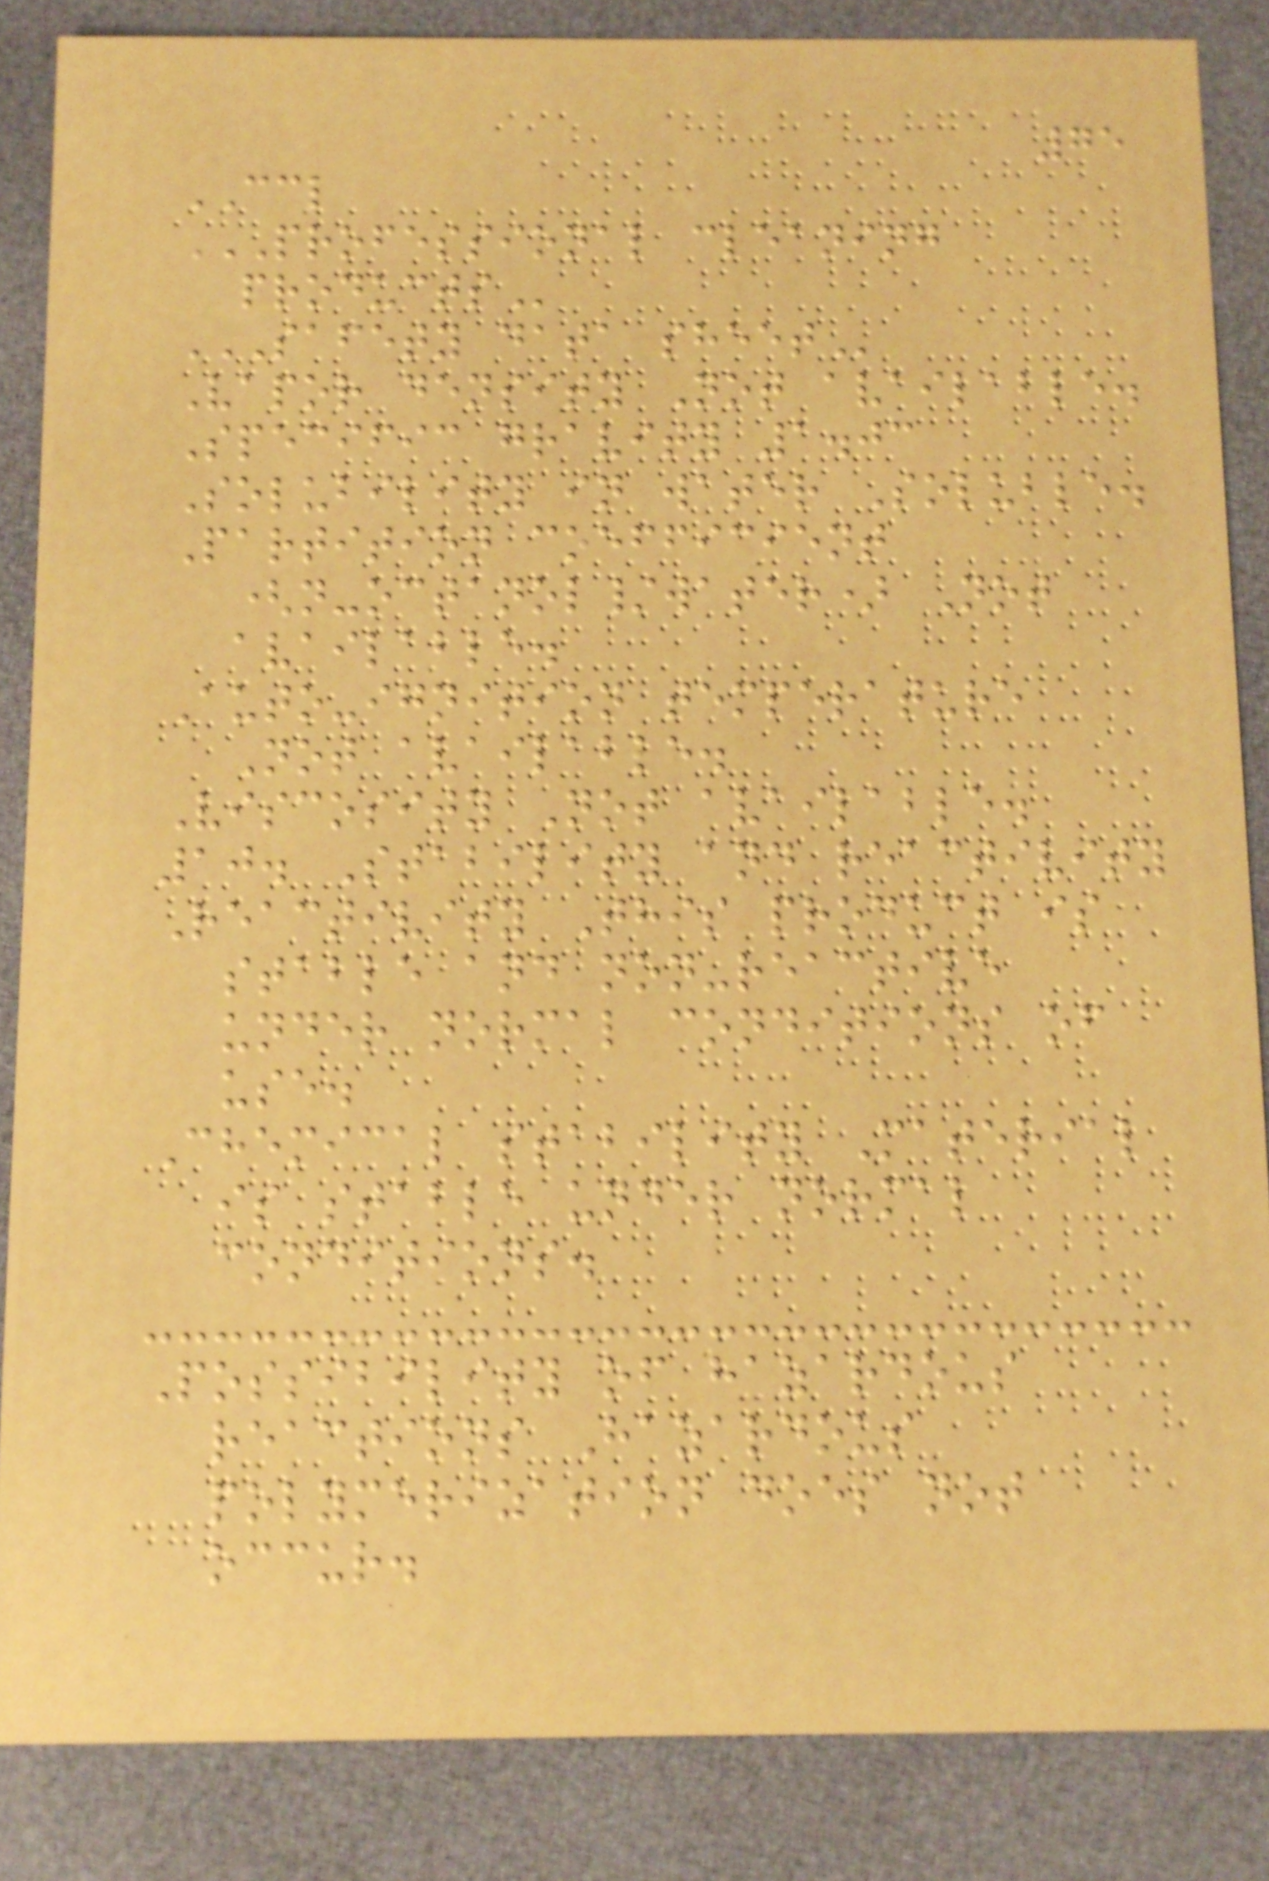75
CCL
PROFESSIONAL CLEANING
PRODUCTS
SAFETY DATA SHEET
Vapor density Not available.
Specific gravity 1.03
Solubility in water Soluble.
Partition coefficient
(n-octanol/water) Not
available.
Auto-ignition temperature
Not available.
Viscosity Not available.
10. Stability and reactivity
Reactivity This product is
stable and non-reactive
under normal conditions of
use.
Chemical stability Material
is stable under normal
conditions.
Possibility of hazardous
reactions Hazardous
polymerization does not
occur.
